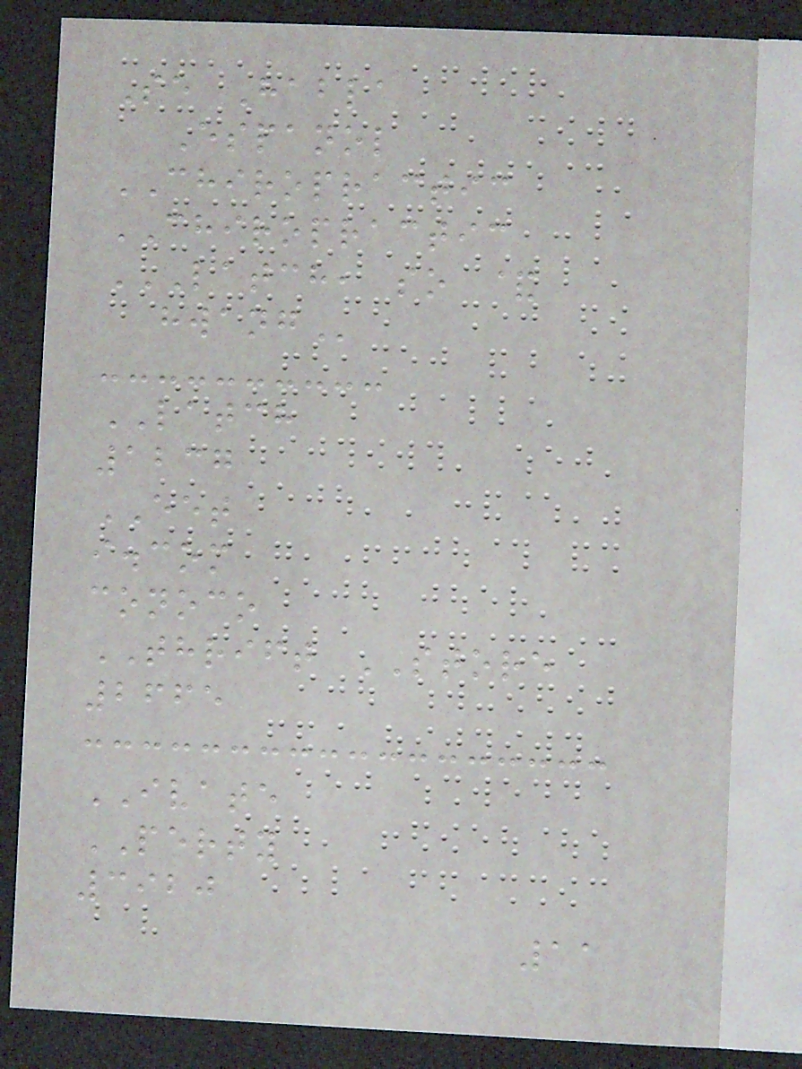Se Habla
Espanol
CHIROPRACTIC
CHIROPRACTIC
LATCH, SO &
HWANG
LATCH
1237
EET
i.com
conoco
THRIFT STORE
2665
IVATE
PERTY
3920
11
